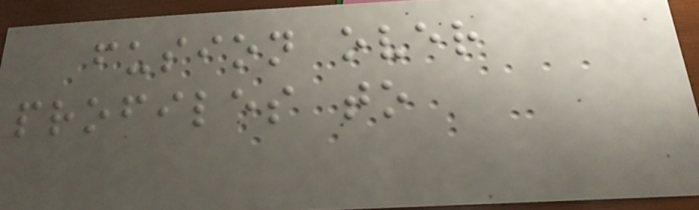fusion over
profiles to
